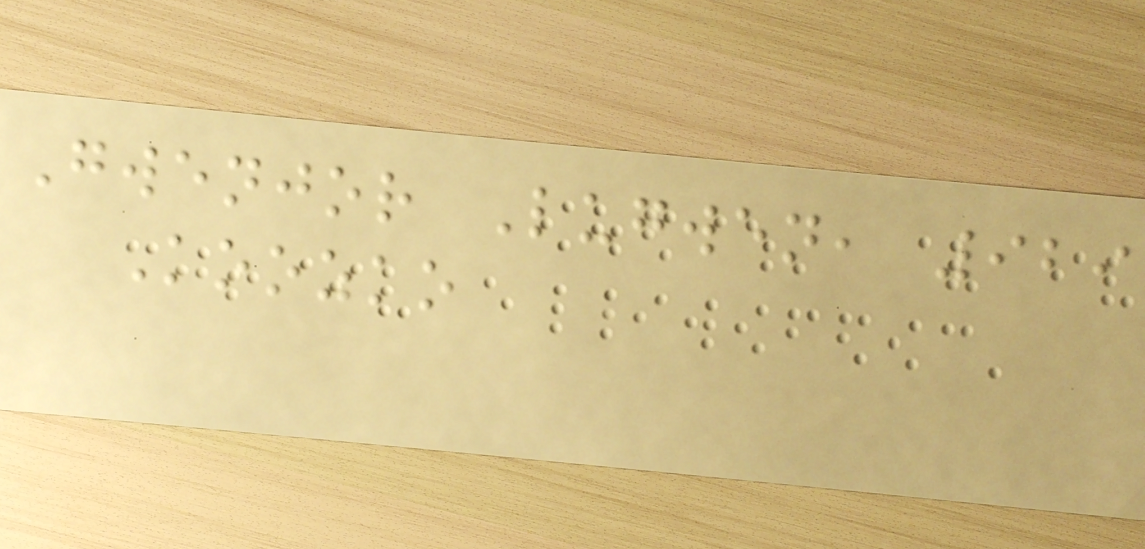Gwenjor Lugwen, 929
Koozko
